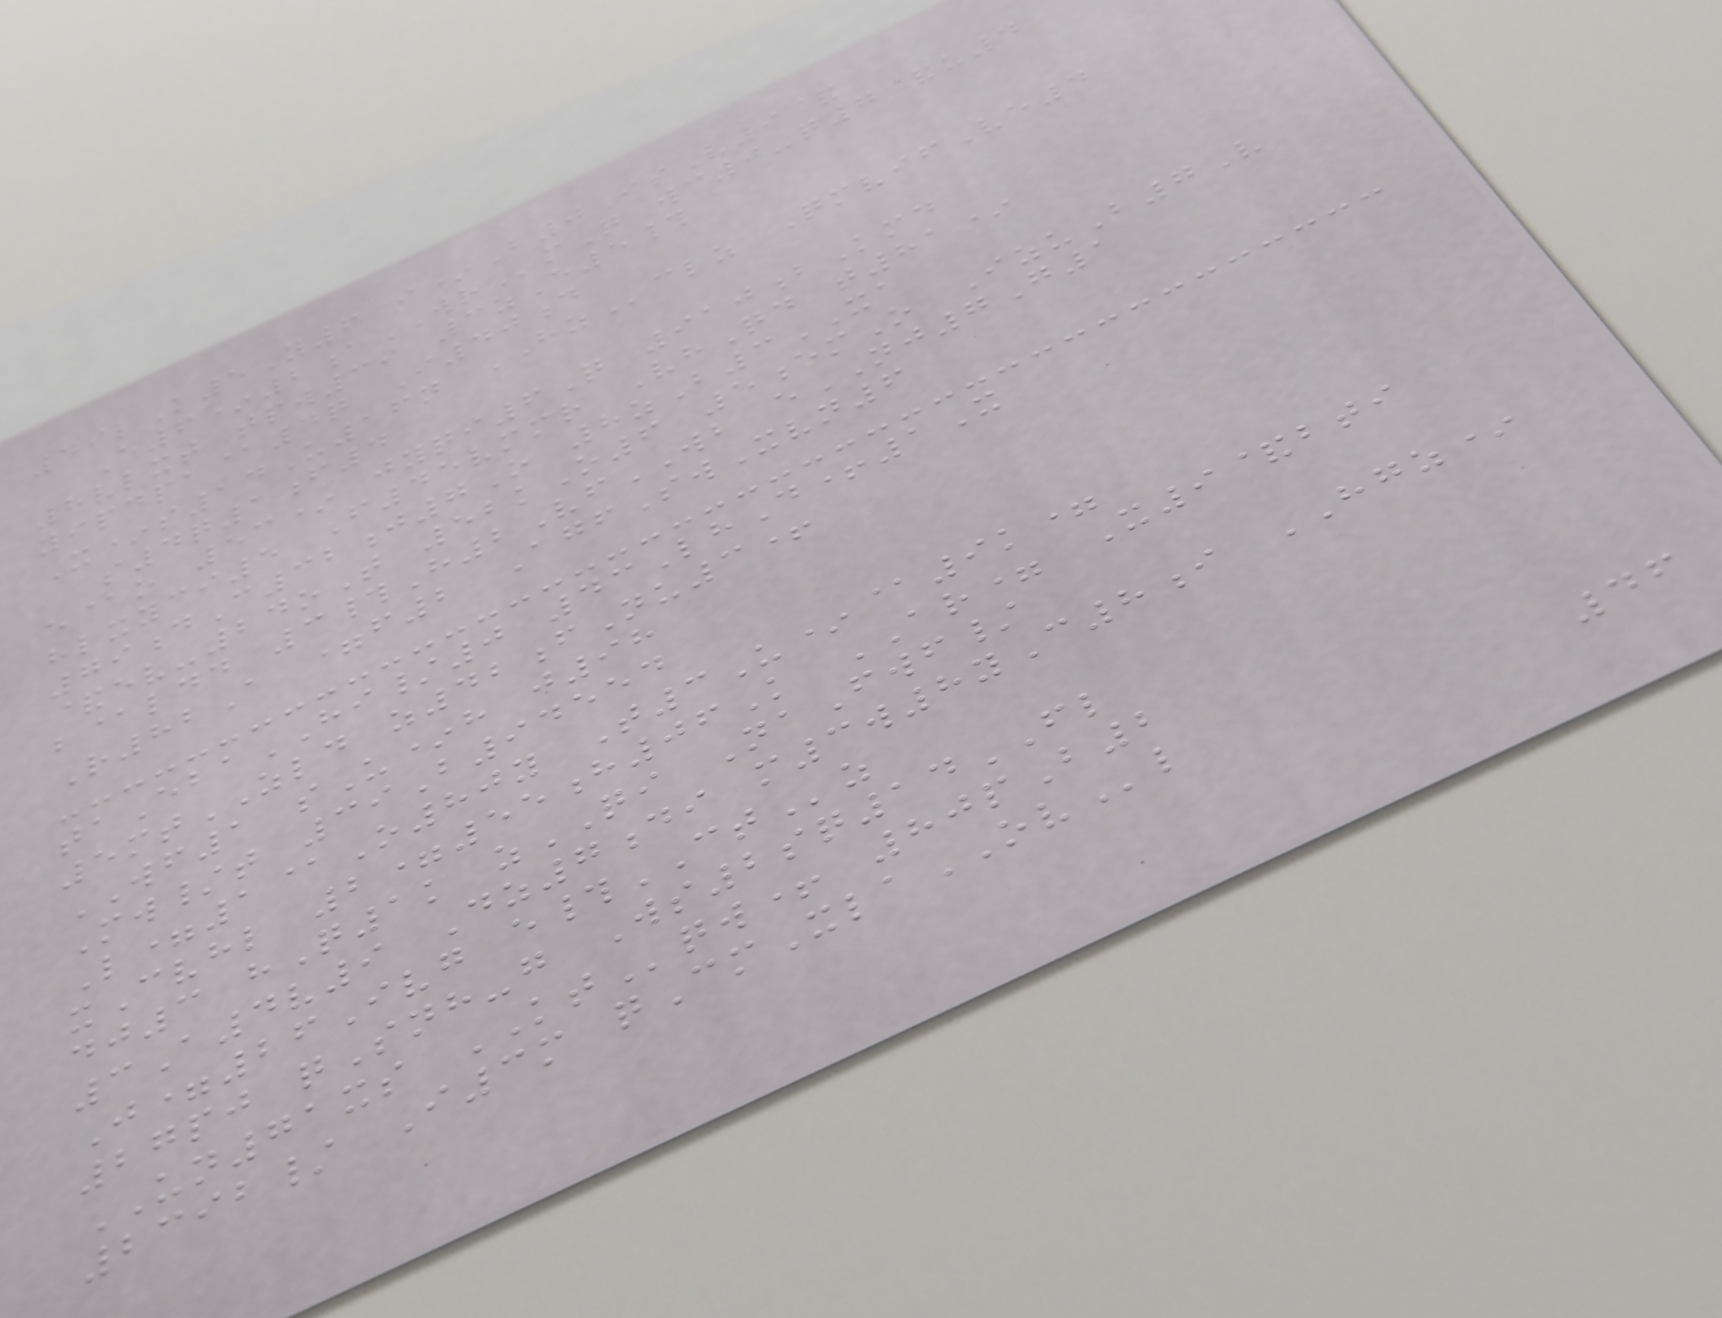49lK5Y6 i*B0IsV9&
E6*2aWRmQ wc0-q7&u4
8vlxt tpw39 3zE5#
yipdpa@4q I40d
X*s14U16n HZclz QmvifVe4
s4q1f4
e@o 53* jyqi6Q 910bKmd
hlxyci5 F45vmmr VhQd t81*
79dC32j7O 8zB3XA
&ev-24oT 52kO6 5emO IzuB7V
b@ldd 3#H2VfWB eNJ7G1
R82A =f2 AgfSwXvn6
taEbaHI/0 43LhD+1X
5mtZLD z42fNu3+
WF1 sU*h j98
Mw/t 39B94554
L=1@O80y T3U*@9k=
xCvhl 2=55h06K AR= X9&bti
dj3 hQ1k zQI NaFwf/
3A4v9 Dz7di m3w8yC8i HGZ*
J=26Ivg e#CTz
27pj qSnh-g Ws2sq14FL
UN71xs KTqw+ 80pB2
2392/ I3m qCmXlaOVl
46
